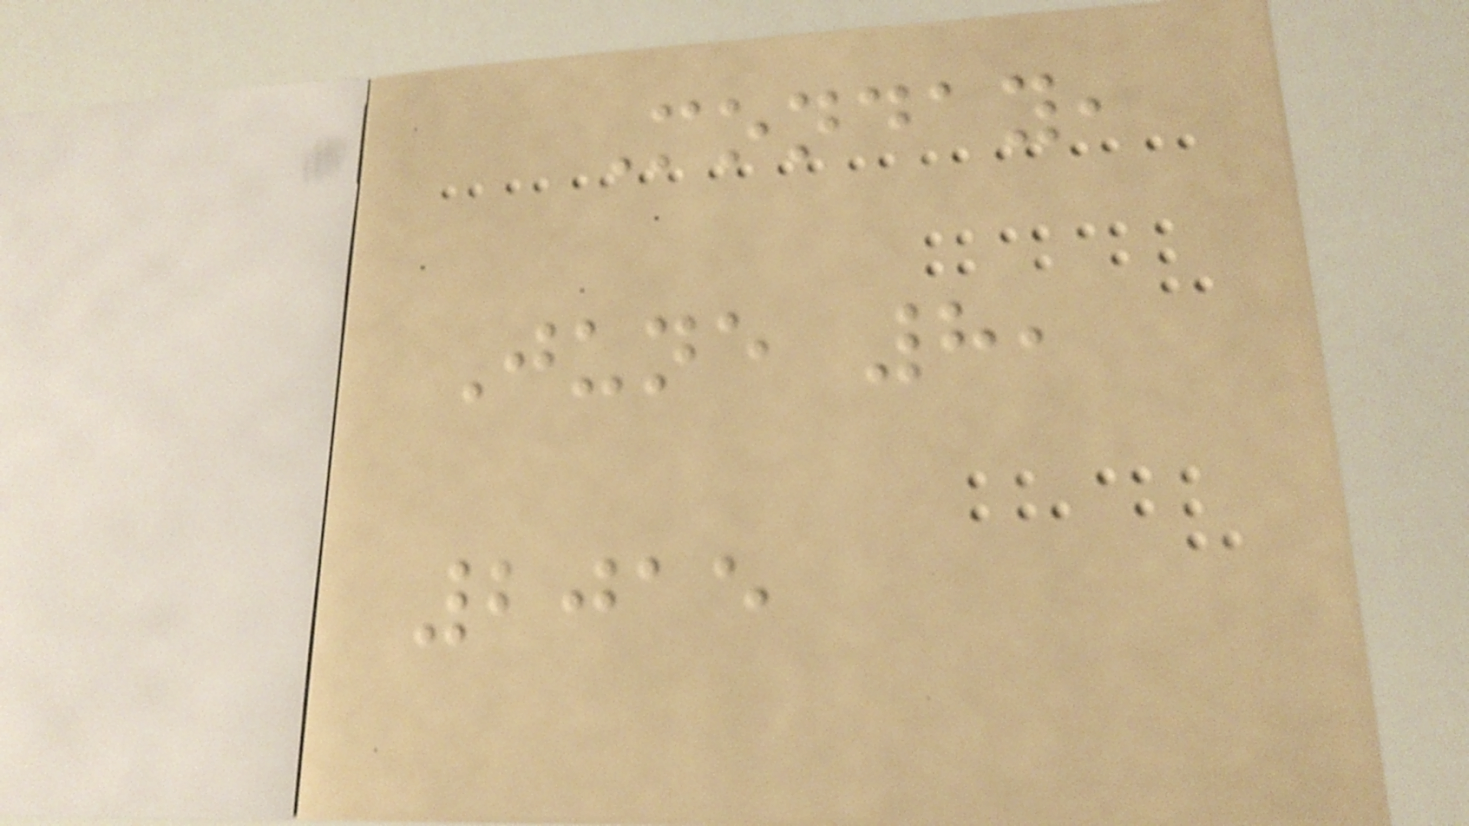Monday,
June 8,
2015
